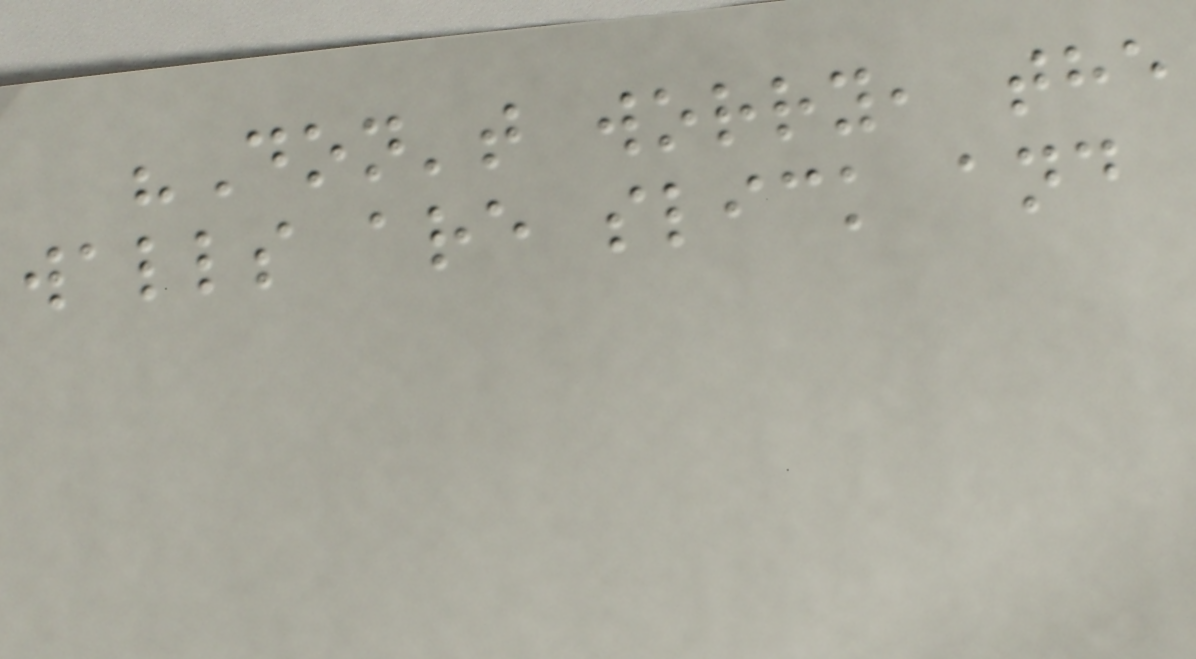"Don't worry, the
walls are slick and
